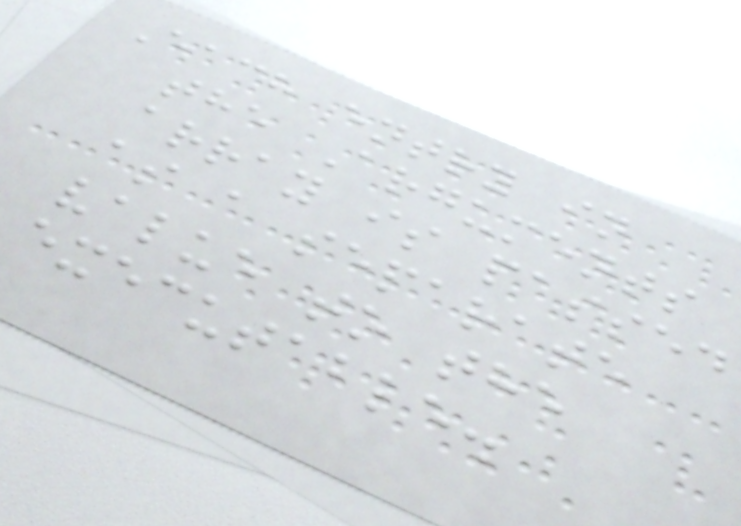Each entry in
the Arguments
array is passed
as a separate
value to the
executable.
